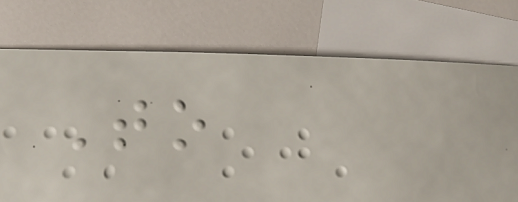To
